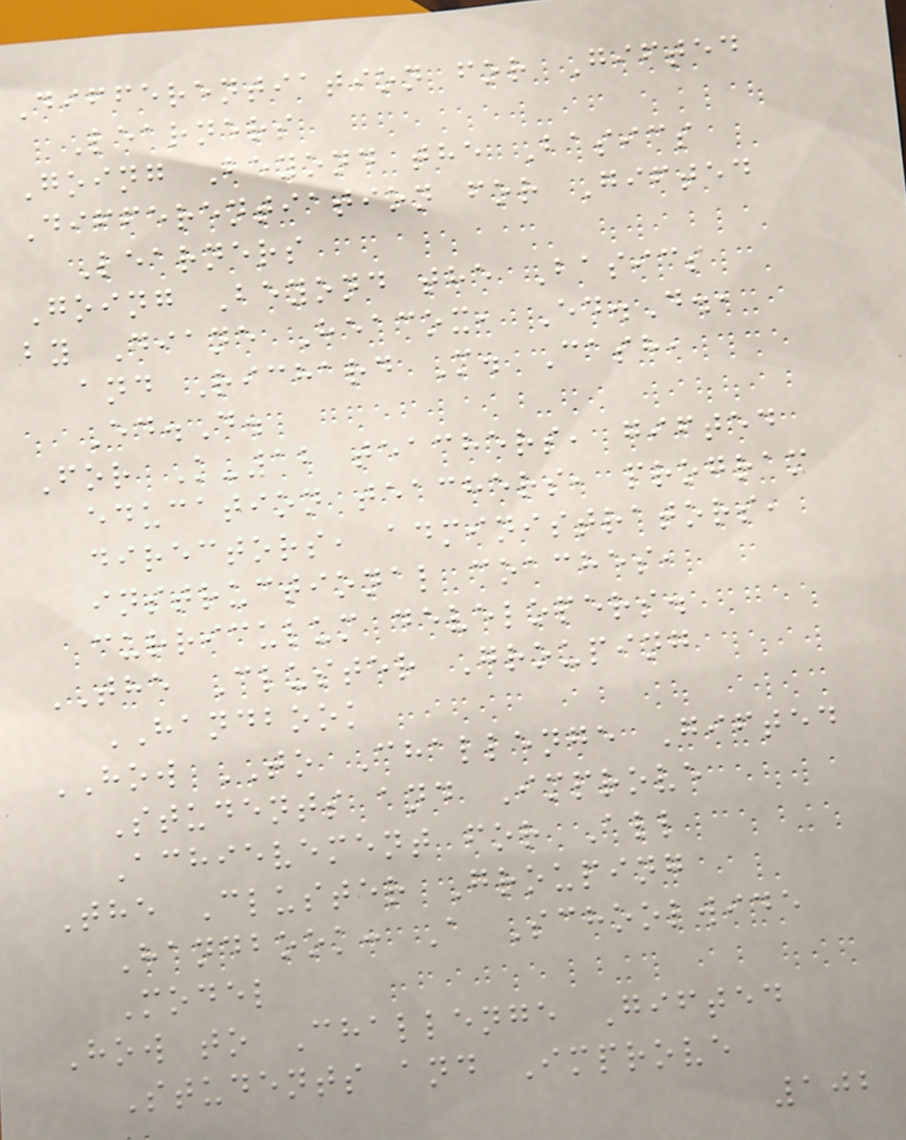Differentiation for Gifted
Learners
Going Beyond the Basics
Differentiation for Gifted
Learners
Going Beyond the Basics
by Diane Heacox, Ed.D.,
and Richard M. Cash,
Ed.D.
For K-12 teachers, gifted
education teachers, program
directors, administrators,
instructional coaches,
curriculum developers.
THE Cluster Grouping
HANDBOOK
HOW TO Challenge Gifted
Students and Improve
Achievement for All
The Cluster Grouping
Handbook: A Schoolwide
Model
How to Challenge Gifted
Students and Improve
102
